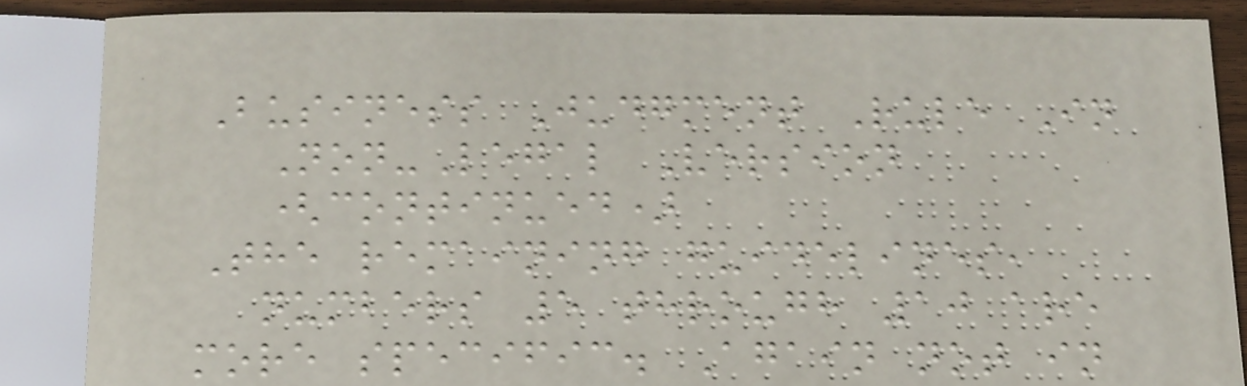Business Judgment Rule In
Non-Legal Version
(continued)
The remaining guidelines,
numbers 5 through 10 are
more specific. Again not in
